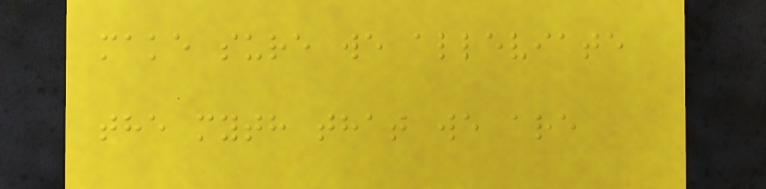make sure we alleviate
the myth that we are
